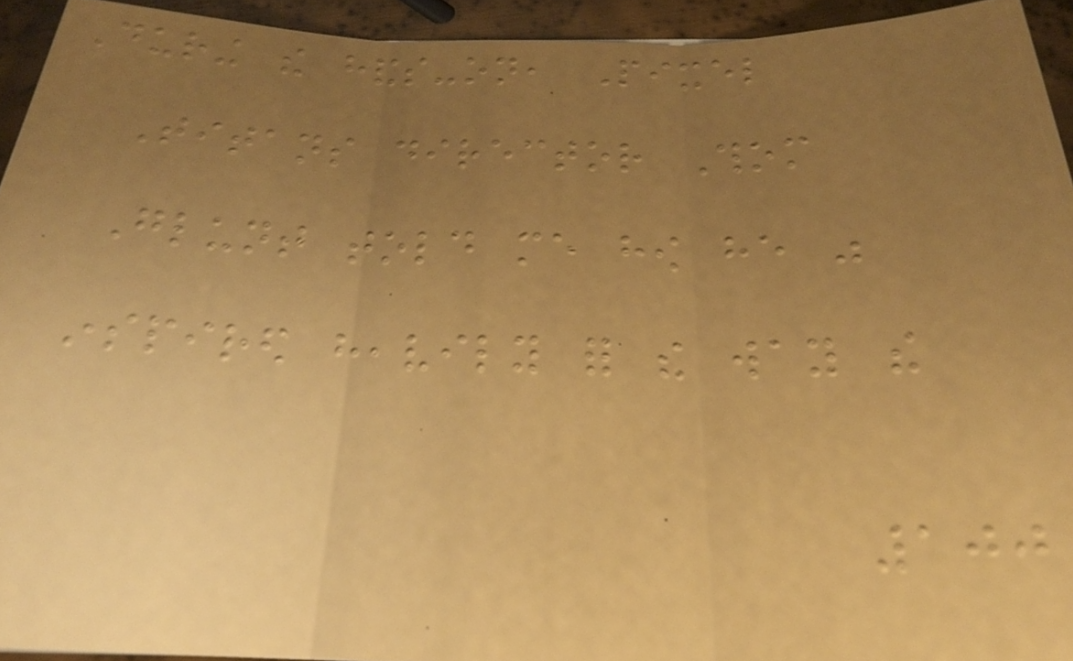During the hands-on, Pixel
Titans director Thom
Glunt told me how he was
inspired heavily for the way the
100
